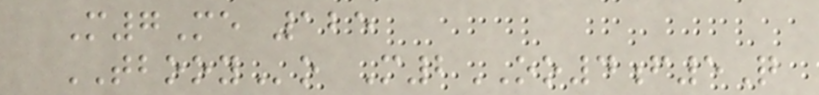M7Me 125
TBOOYo M2OO4f5Q
